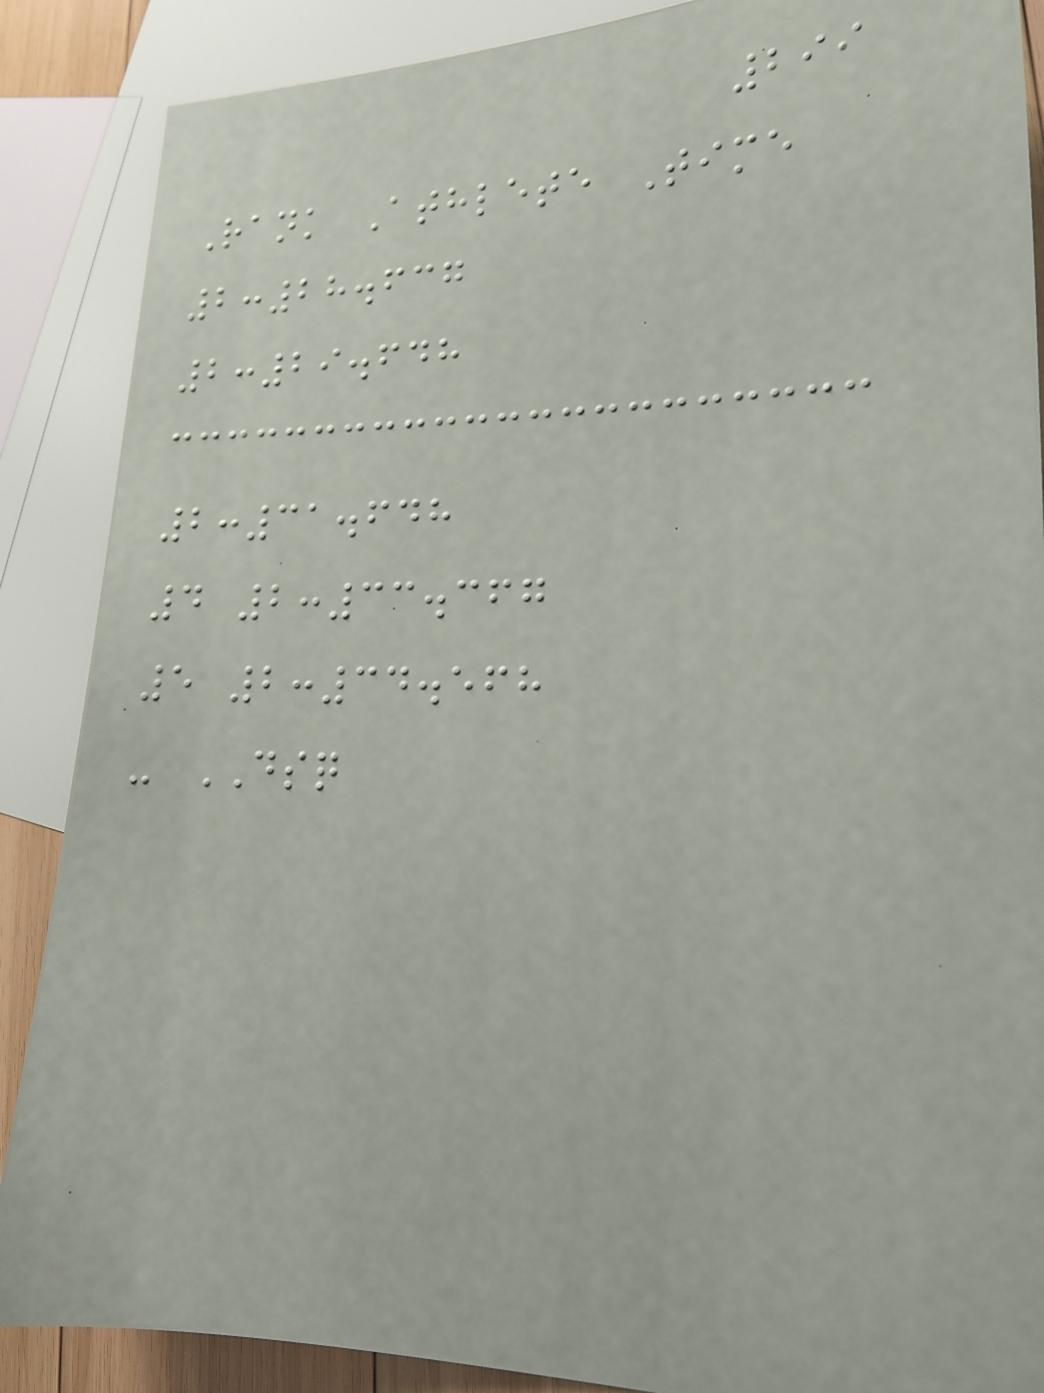299
Rank Athlete Time
2:28.637
2:29.648
2:31.648
4 2:33.367
5 2:34.568
- DSQ
